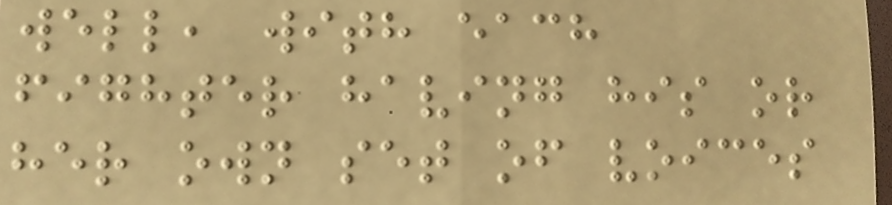well, with each
fighter having his or
her own set of voices
